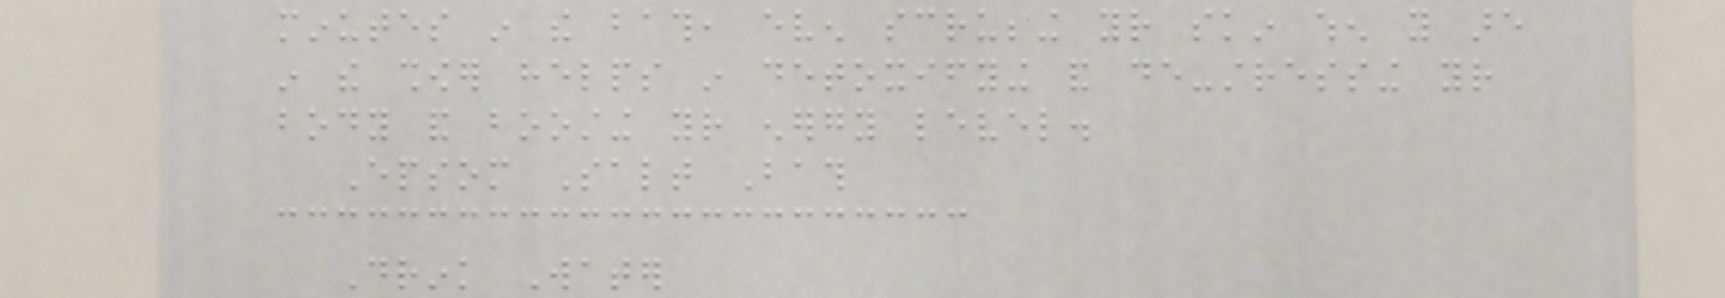minutes in the bath, even scrubbing your skin when you are
in the shower helps in detoxifying and de-stressing your
body and boosting your energy level.
Epsom Salt Bath
Drink Water
